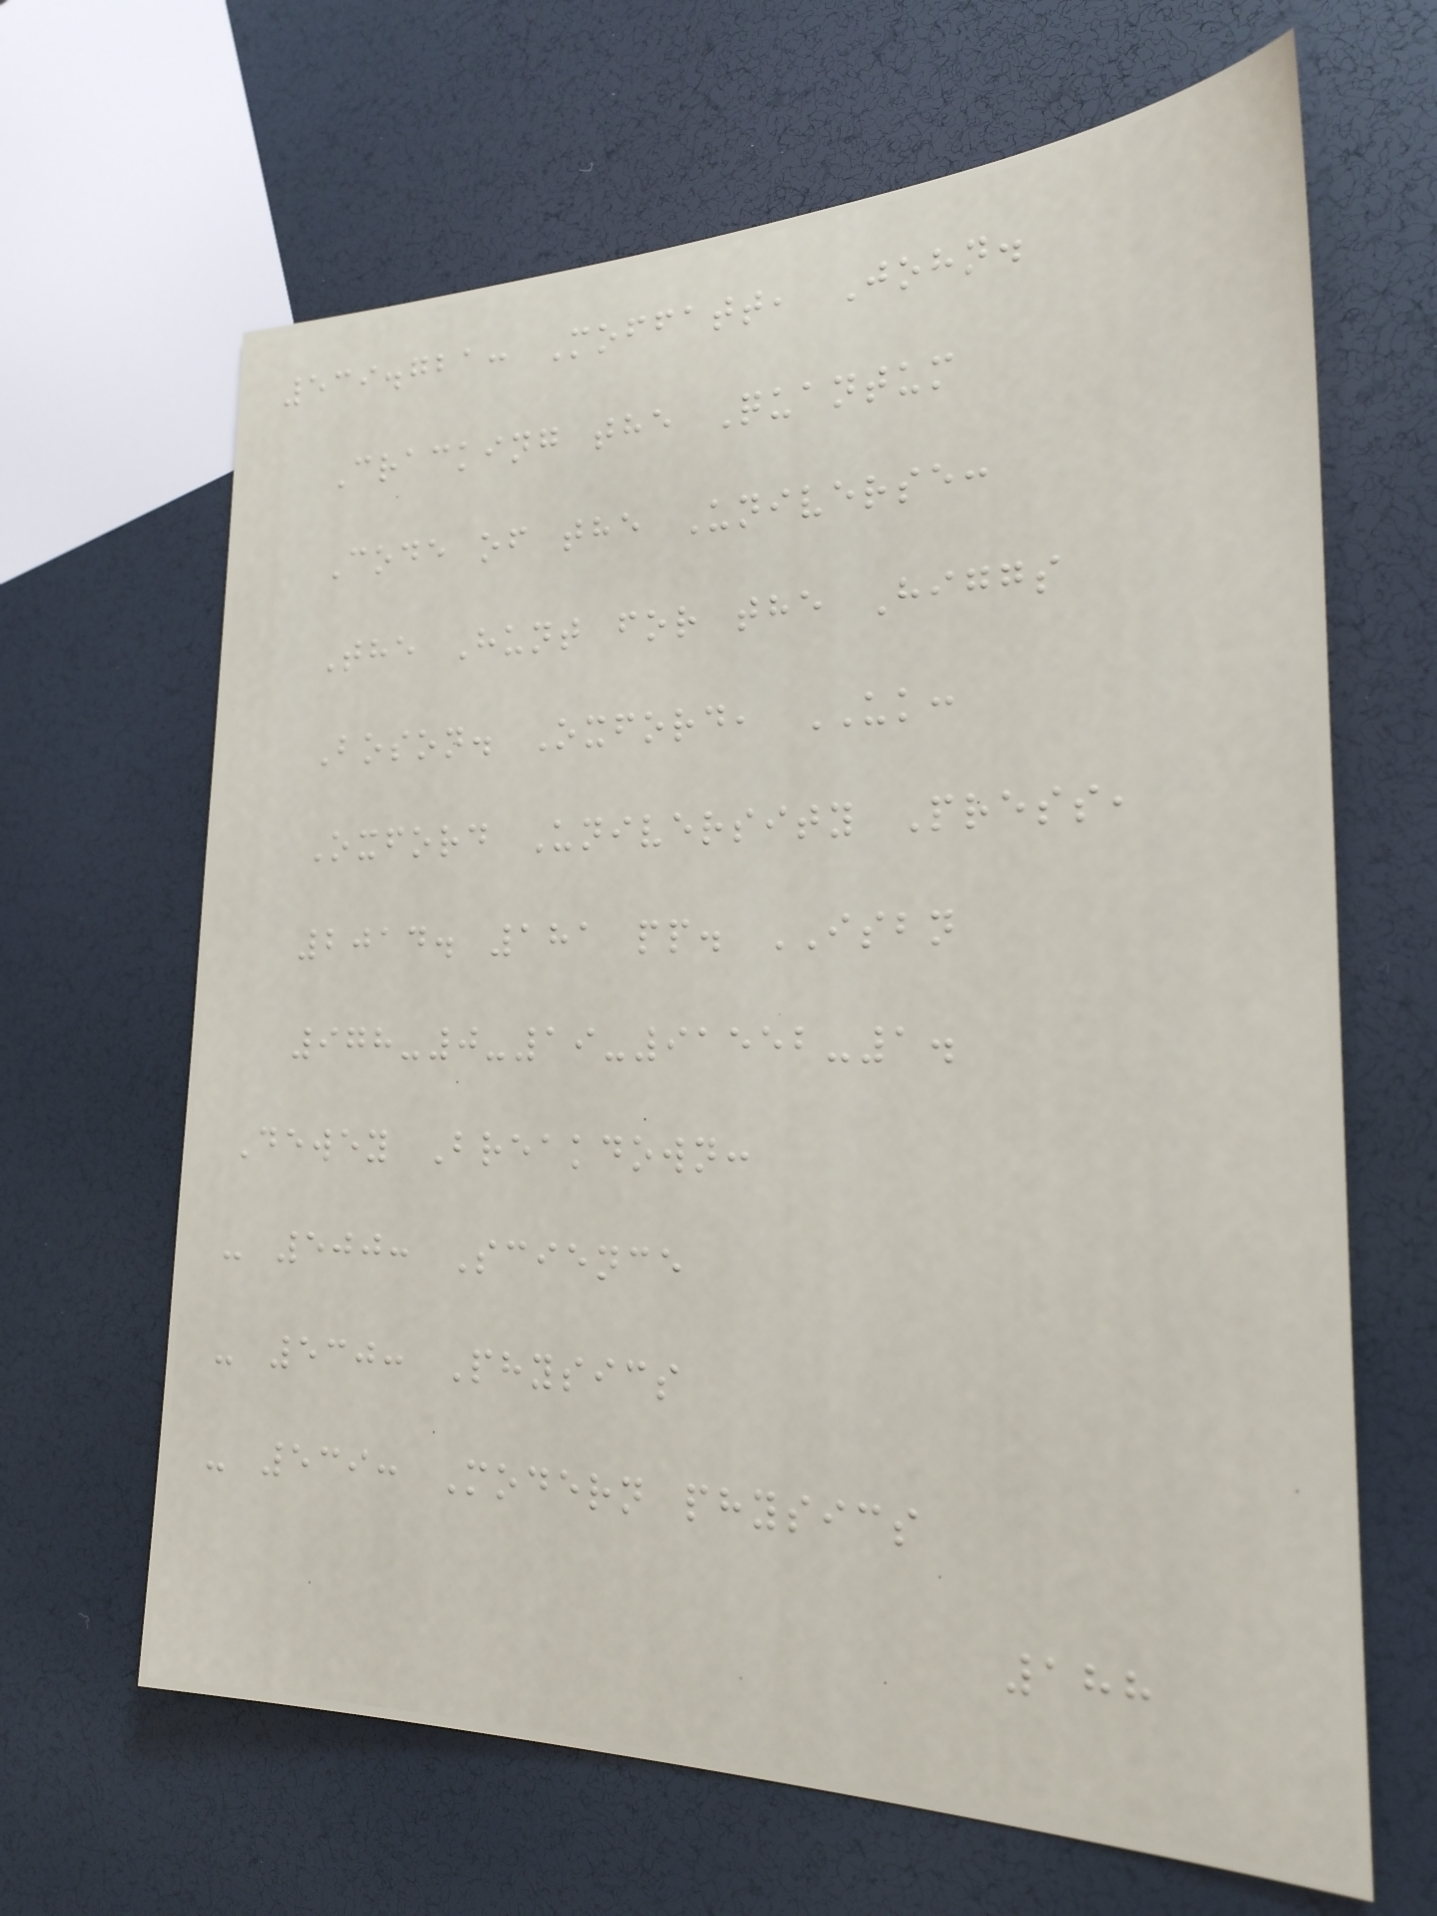539.721: Moffatt, John.
Cracking the Quantum
Code of the Universe:
The Hunt for the Higgs
Boson. Oxford, UK:
Oxford University Press,
2014. 181 pp. ISBN
978-0-19-91552-1.
Dewey Breakdown:
- 500: Science
- 530: Physics
- 539: Modern physics
188
